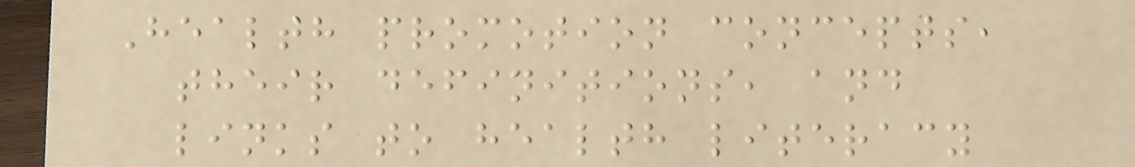Health promotion concepts,
their definitions, and
links to health literacy
